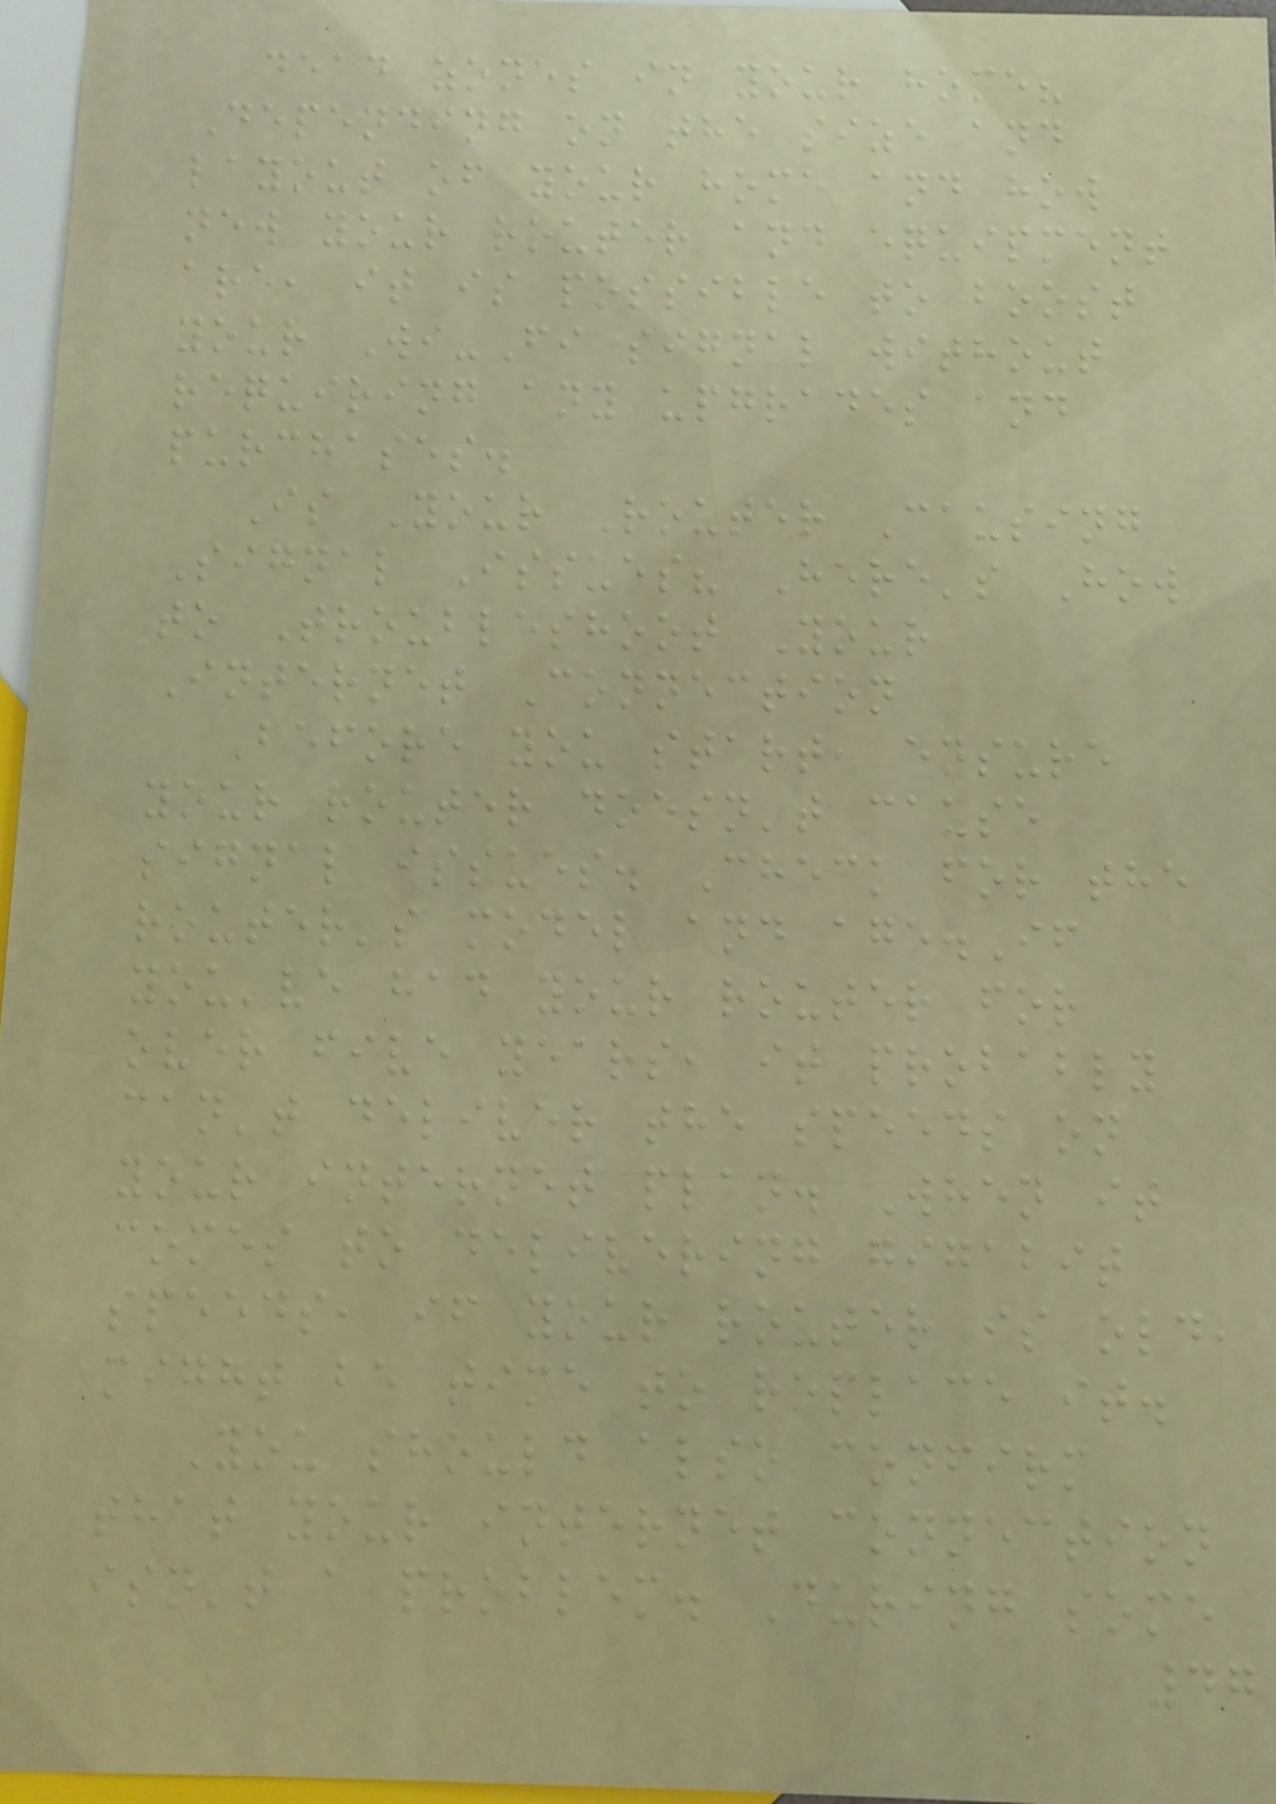dead zones in your home?
Depending on the size and
layout of your home and how
new your router and equipment
are, it is possible to boost
your Wi-Fi signal without
requiring any upgrades and
purchases.
Is Your Router Causing
Signal Issues? Here's How
to Troubleshoot Your
Internet Connection
Before you start, ensure
your router doesn't cause
signal issues. Check for the
router's model and age.If
you've had your router for
over five years, it probably
can't deliver the speeds on
your internet plan. When it
comes to delivering gigabit
speeds, if your router is old,
might be time to replace it.
You should also confirm
that your internet connection
isn't a problem. During some
47
